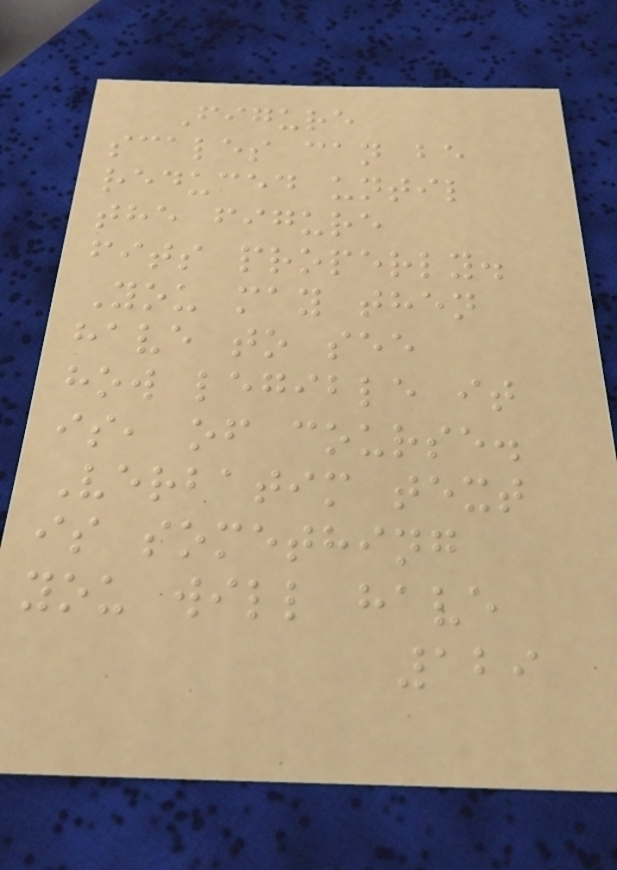Figure
scales can be
reduced until
the figure
fits properly.
You may then
have to see
how legible it
is, of course.
Verbatim text
is something
you will have
129
